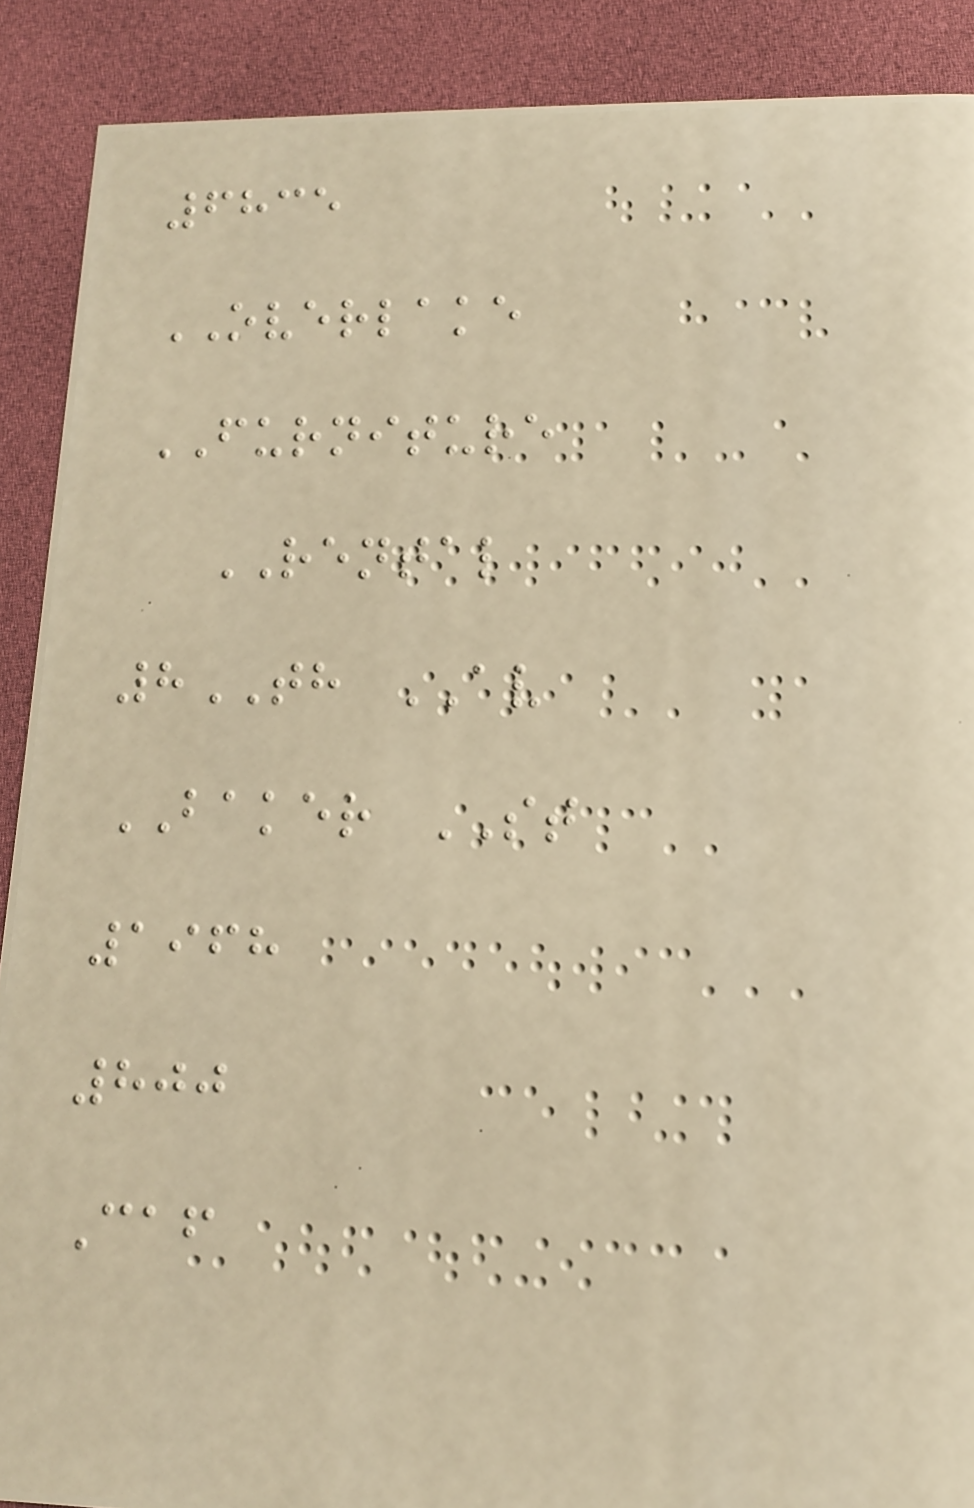6835
OVERLAKE
FURNITURE
RENTAL
8TH AV
BAKER ST
1968
800
Caf
